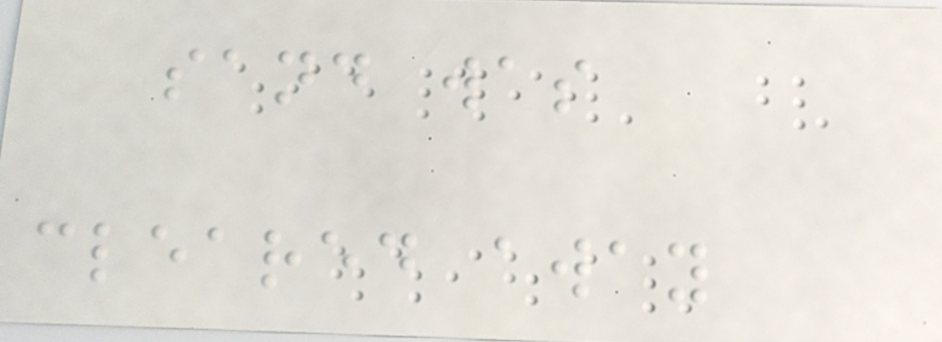sand was
cleared away
